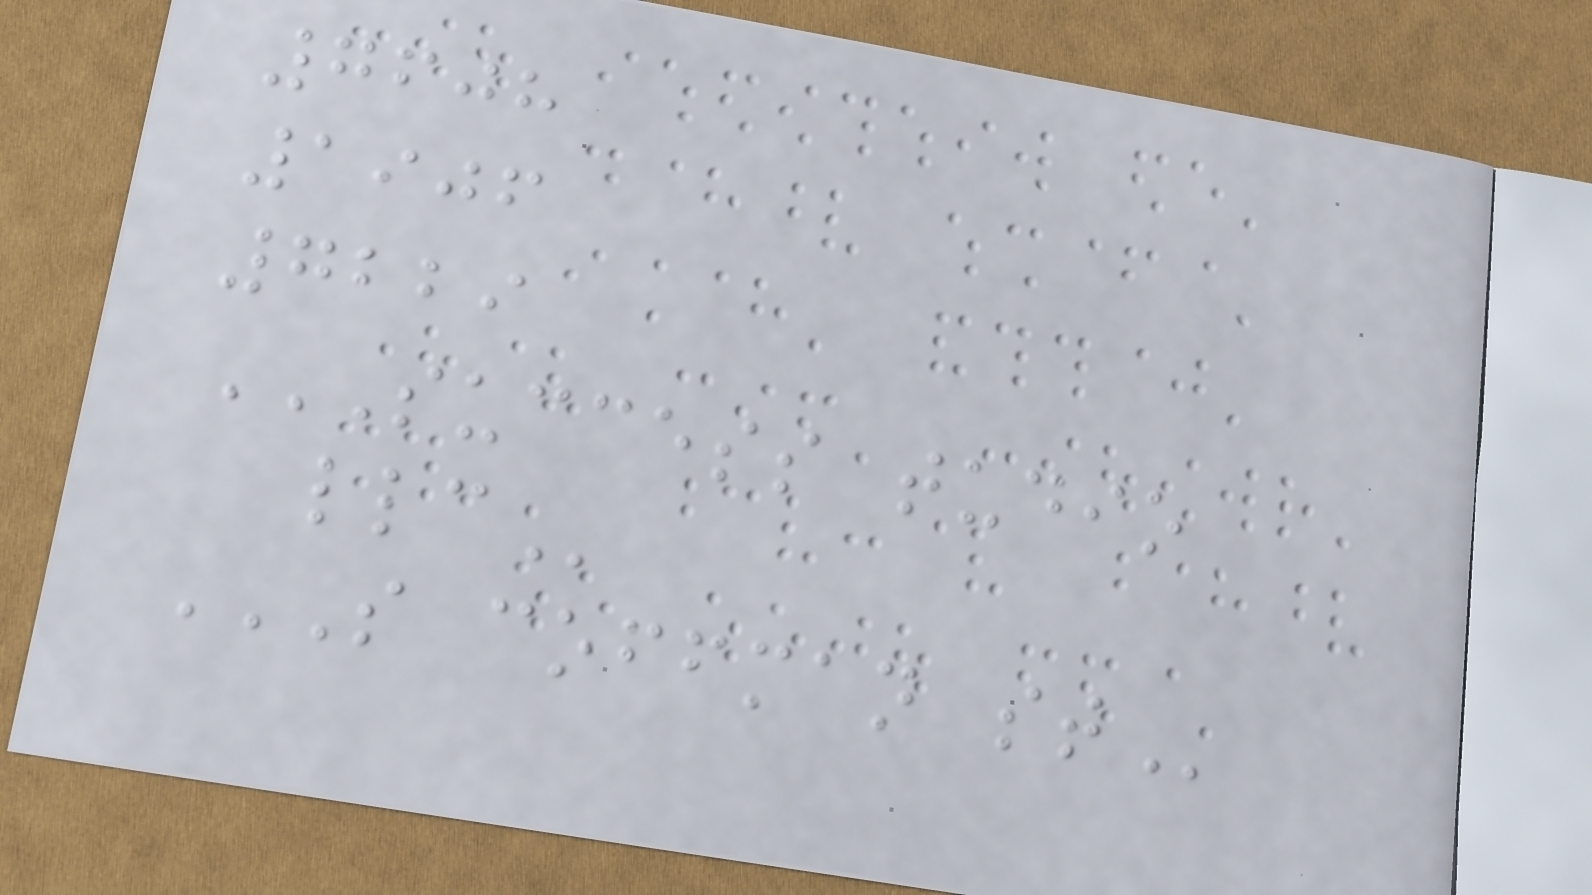7608
1906
7229
SUCCESS TUDIO
LLC
S COFFMAN ST
